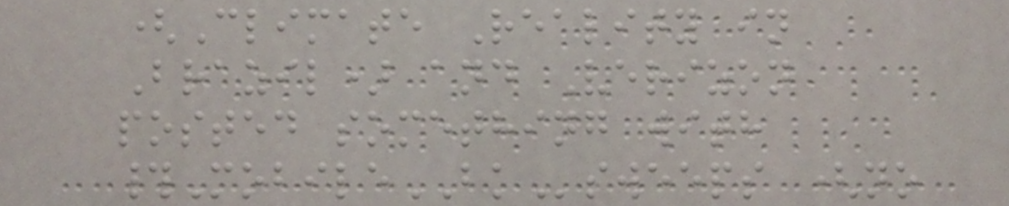(Climate Reality in
Brazil) and Verizon
posted something with
#MobileBKsweeps (no
